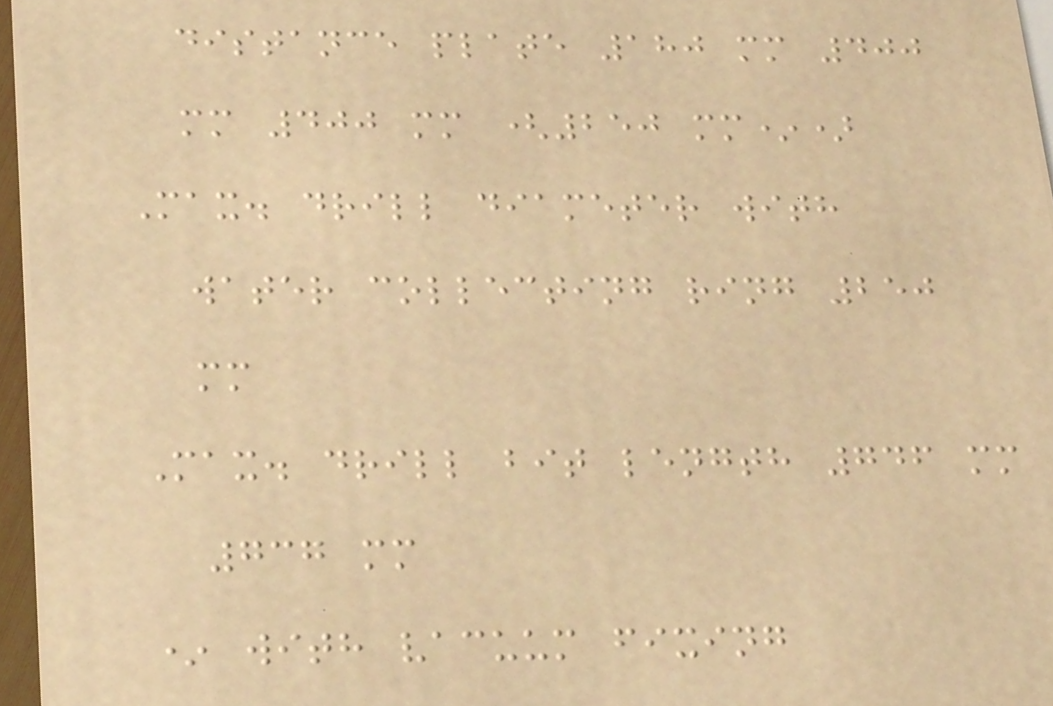distance plate 180 mm 400
mm 400 mm (250 mm*)
Max. drill diameter with
water collecting ring 250
mm
Max. drill bit length 746 mm
737 mm
* with vacuum fixing
